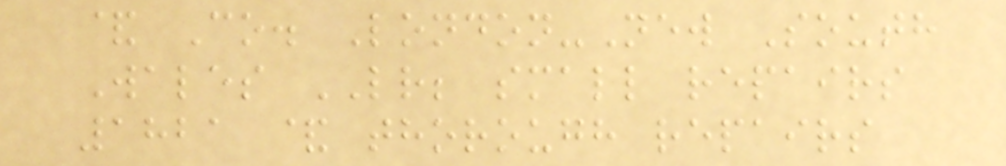& Co. London-New South
Wales LR; small repairs
1821 & thorough repairs
